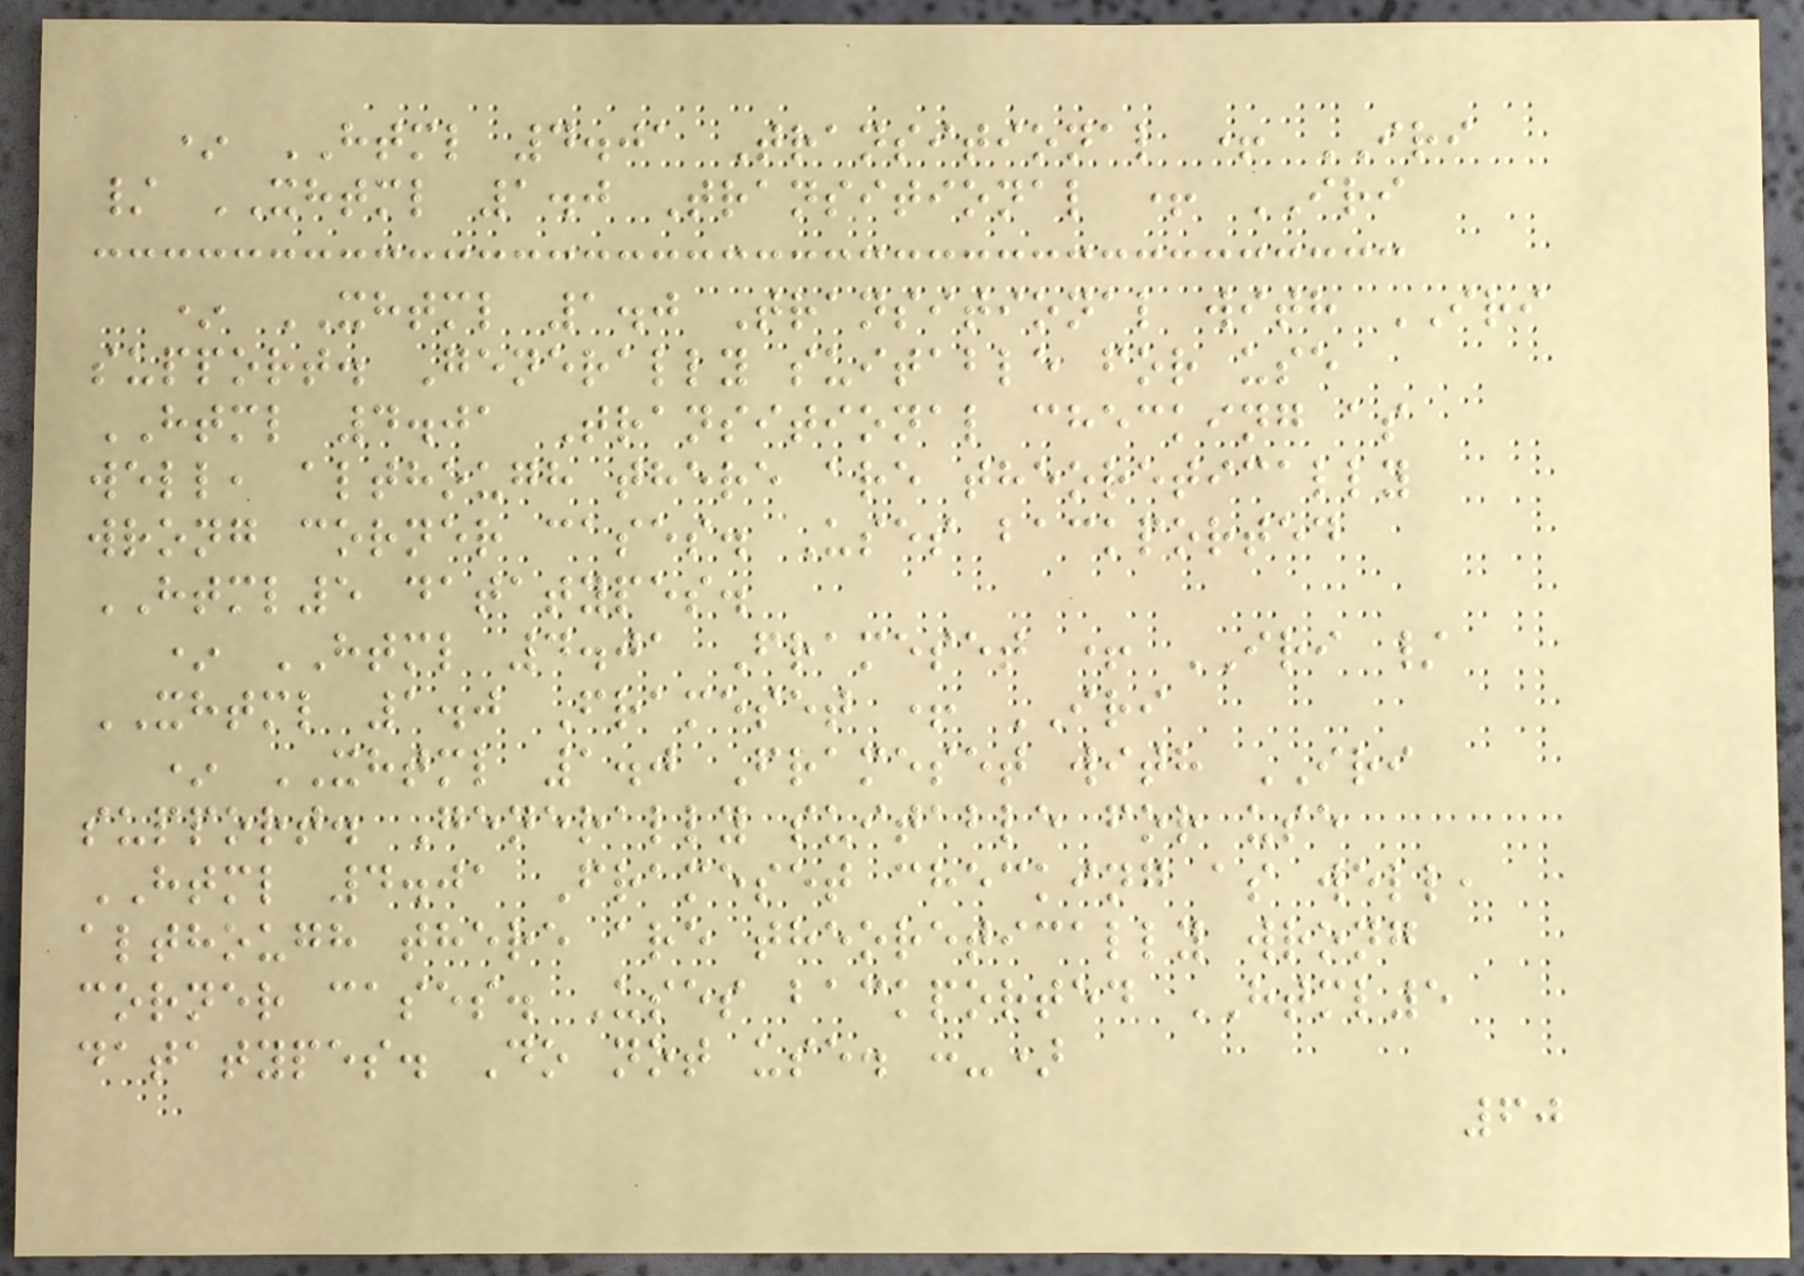* HTML 4.01 Transitional + IRI
/ XHTML 1.0 Transitional + IRI
* XHTML 1.0 Transitional with IRI
support. Generally suitable for use
HTML 4.01 Transitional checking as
well, although there are theoretically
wrong corner cases. Uses backported
HTML5 datatypes.
* HTML 4.01 Frameset + IRI /
XHTML 1.0 Frameset + IRI
* XHTML 1.0 Frameset with IRI
support. Generally suitable for use
HTML 4.01 Frameset checking as well,
although there are theoretically wrong
corner cases. Uses backported HTML5
datatypes. Do not use. :-)
60
